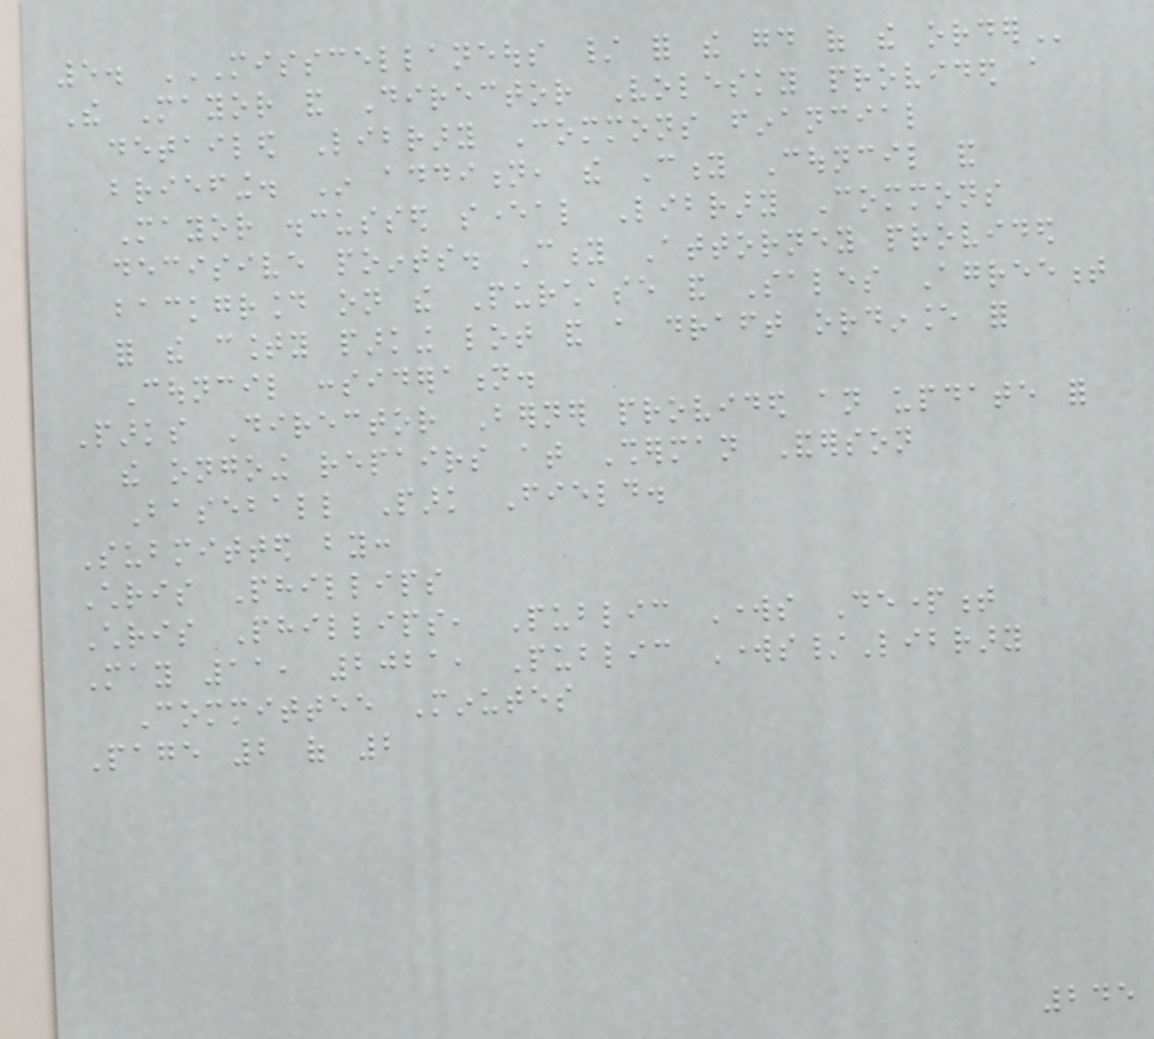5. MISSCELLANEOUS / FOR THE GOOD OF THE ORDER
The Mayor and Director Volesky provided a
detailed Library Commons financial
briefing. In addition, the City Council and
Mayor discussed several Library Commons
decisive points. City Attorney provided
background on the Purchase and Sales Agreement
for the county parking lot and a draft ordinance for
Council consideration.
Parks Director Berner provided an update for
the ongoing repairs at Sherman Anderson
Baseball Park Field.
Submitted by:
Chris Phillips
Chris Phillips, Public Works Department
May 11, 2021, Public Works/Library
Committee Minutes
Page 2 of 2
245
